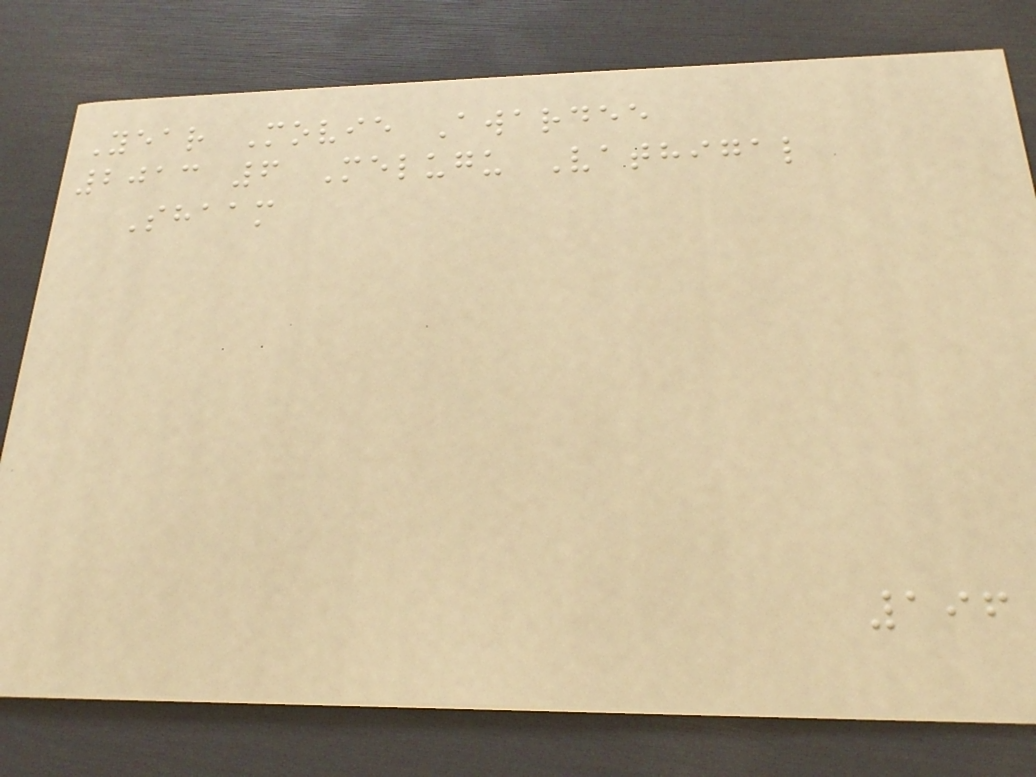Year Movie Awardee
2013 6 Melugu Vathigal
Shaam
196
